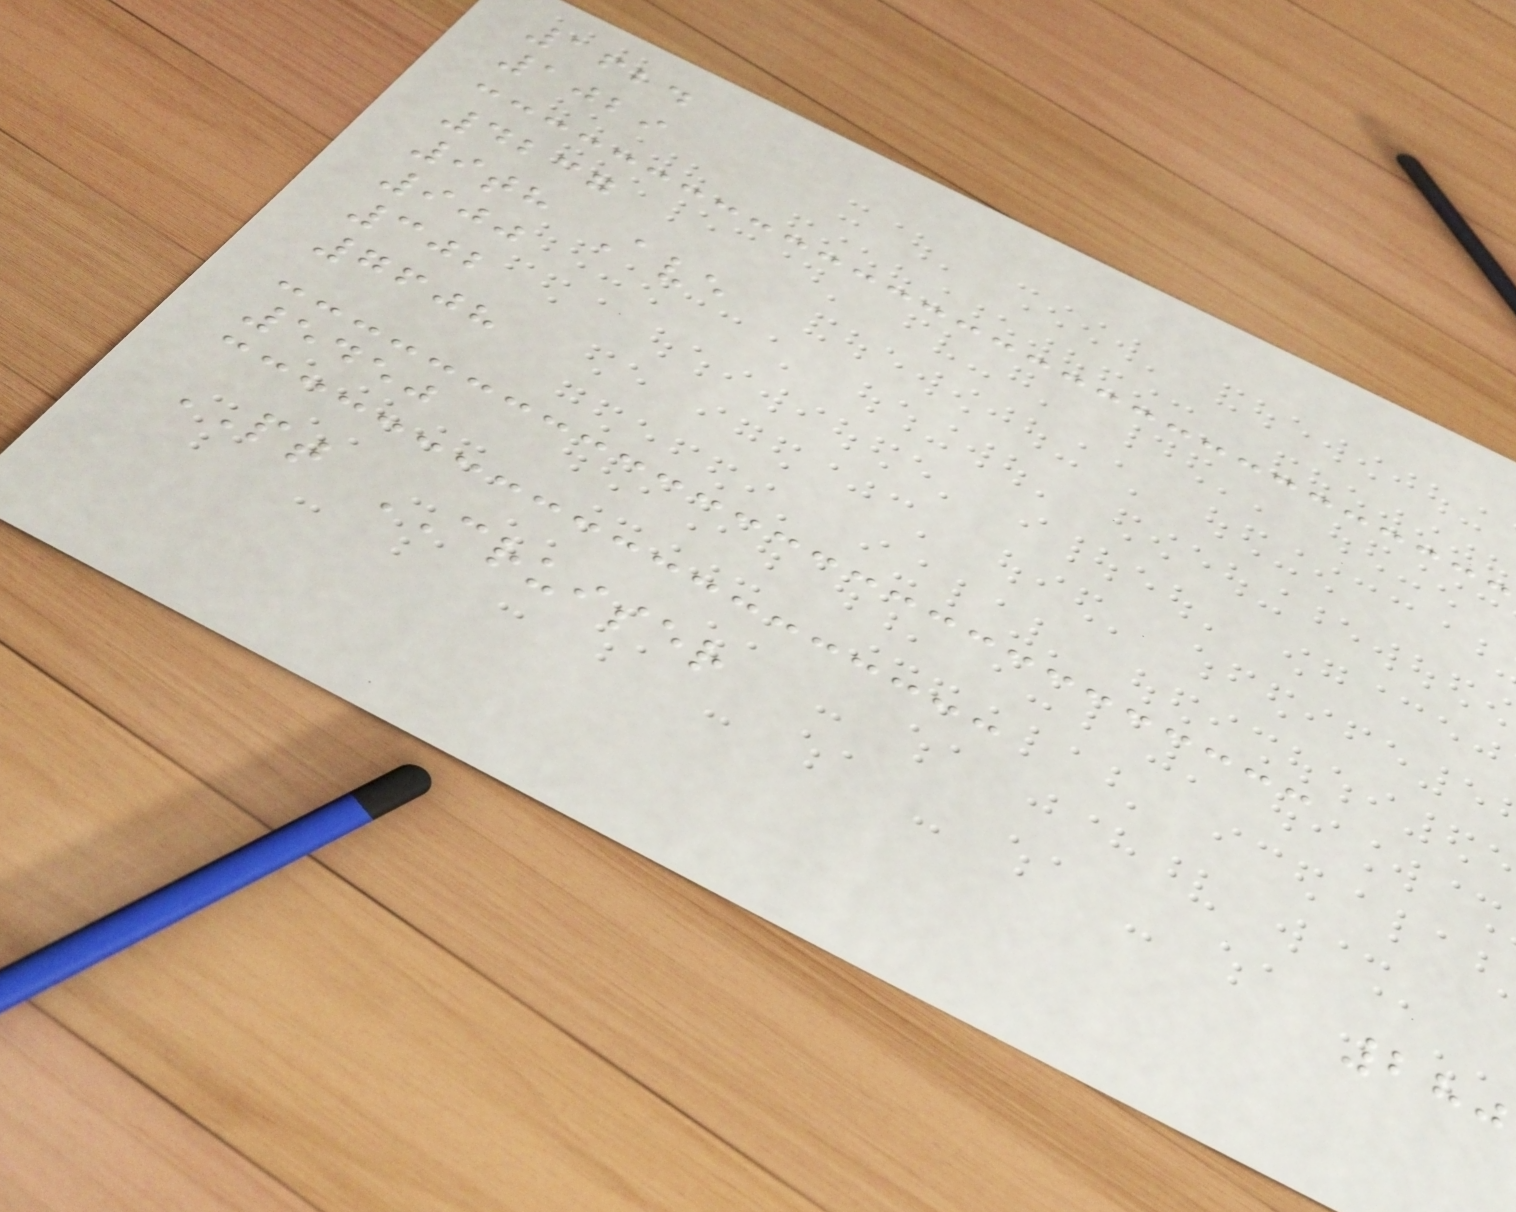1624
1029
4237
9th Ave
900
302
7608
5450
PT CRUISER
280
